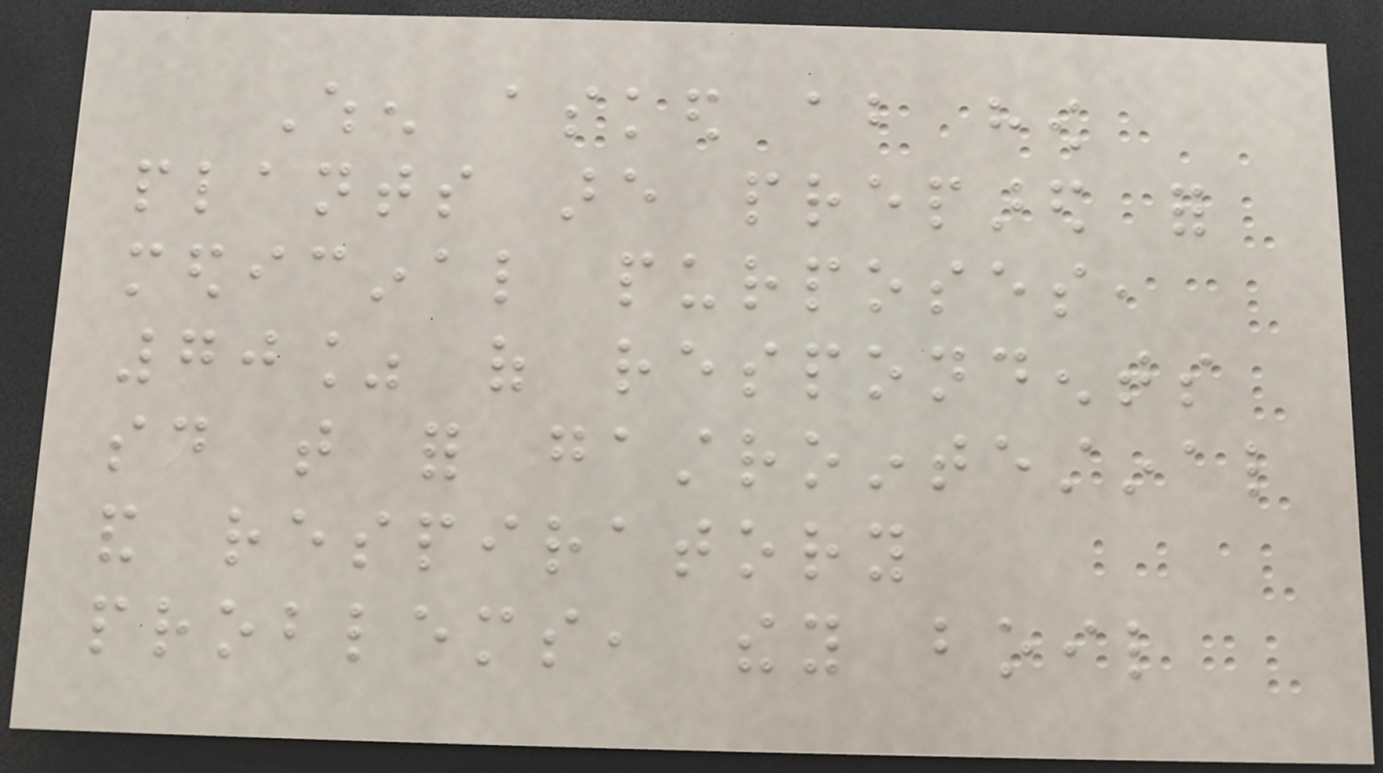When asked about how
plants are prepared for
medicinal purposes,
70% of respondents
said that for gastrointestinal
and respiratory
problems, they boil
